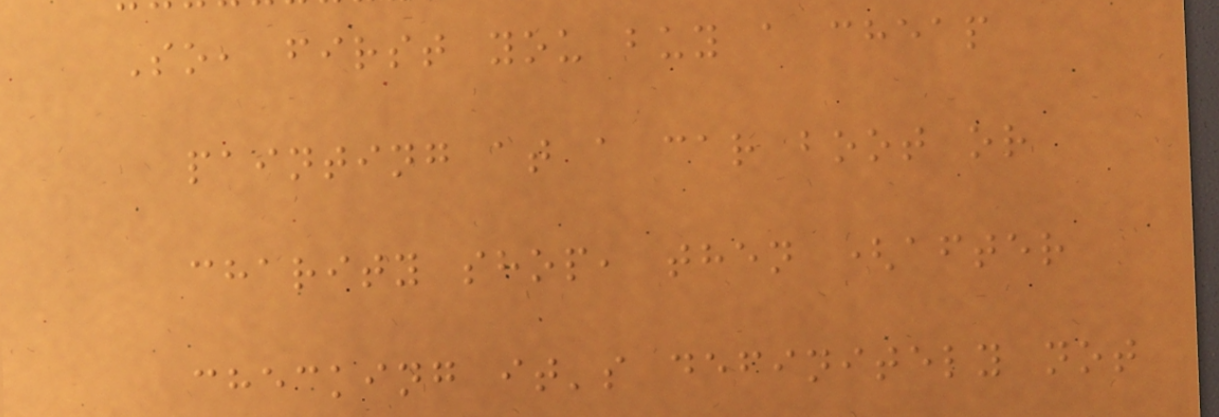So, first you buy a cheap
painting at a car boot or
charity shop, then (after
checking it's definitely not
